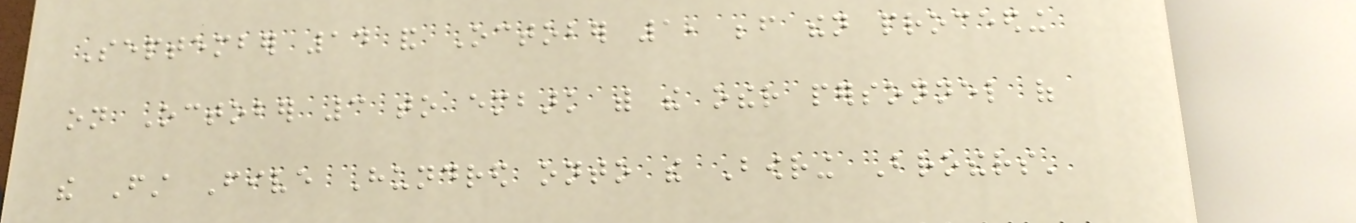September 14 and October 1, before then proceeding
on October 3 to embark with the other personnel of
the First Five Hundred onto the Bowring Brothers'
